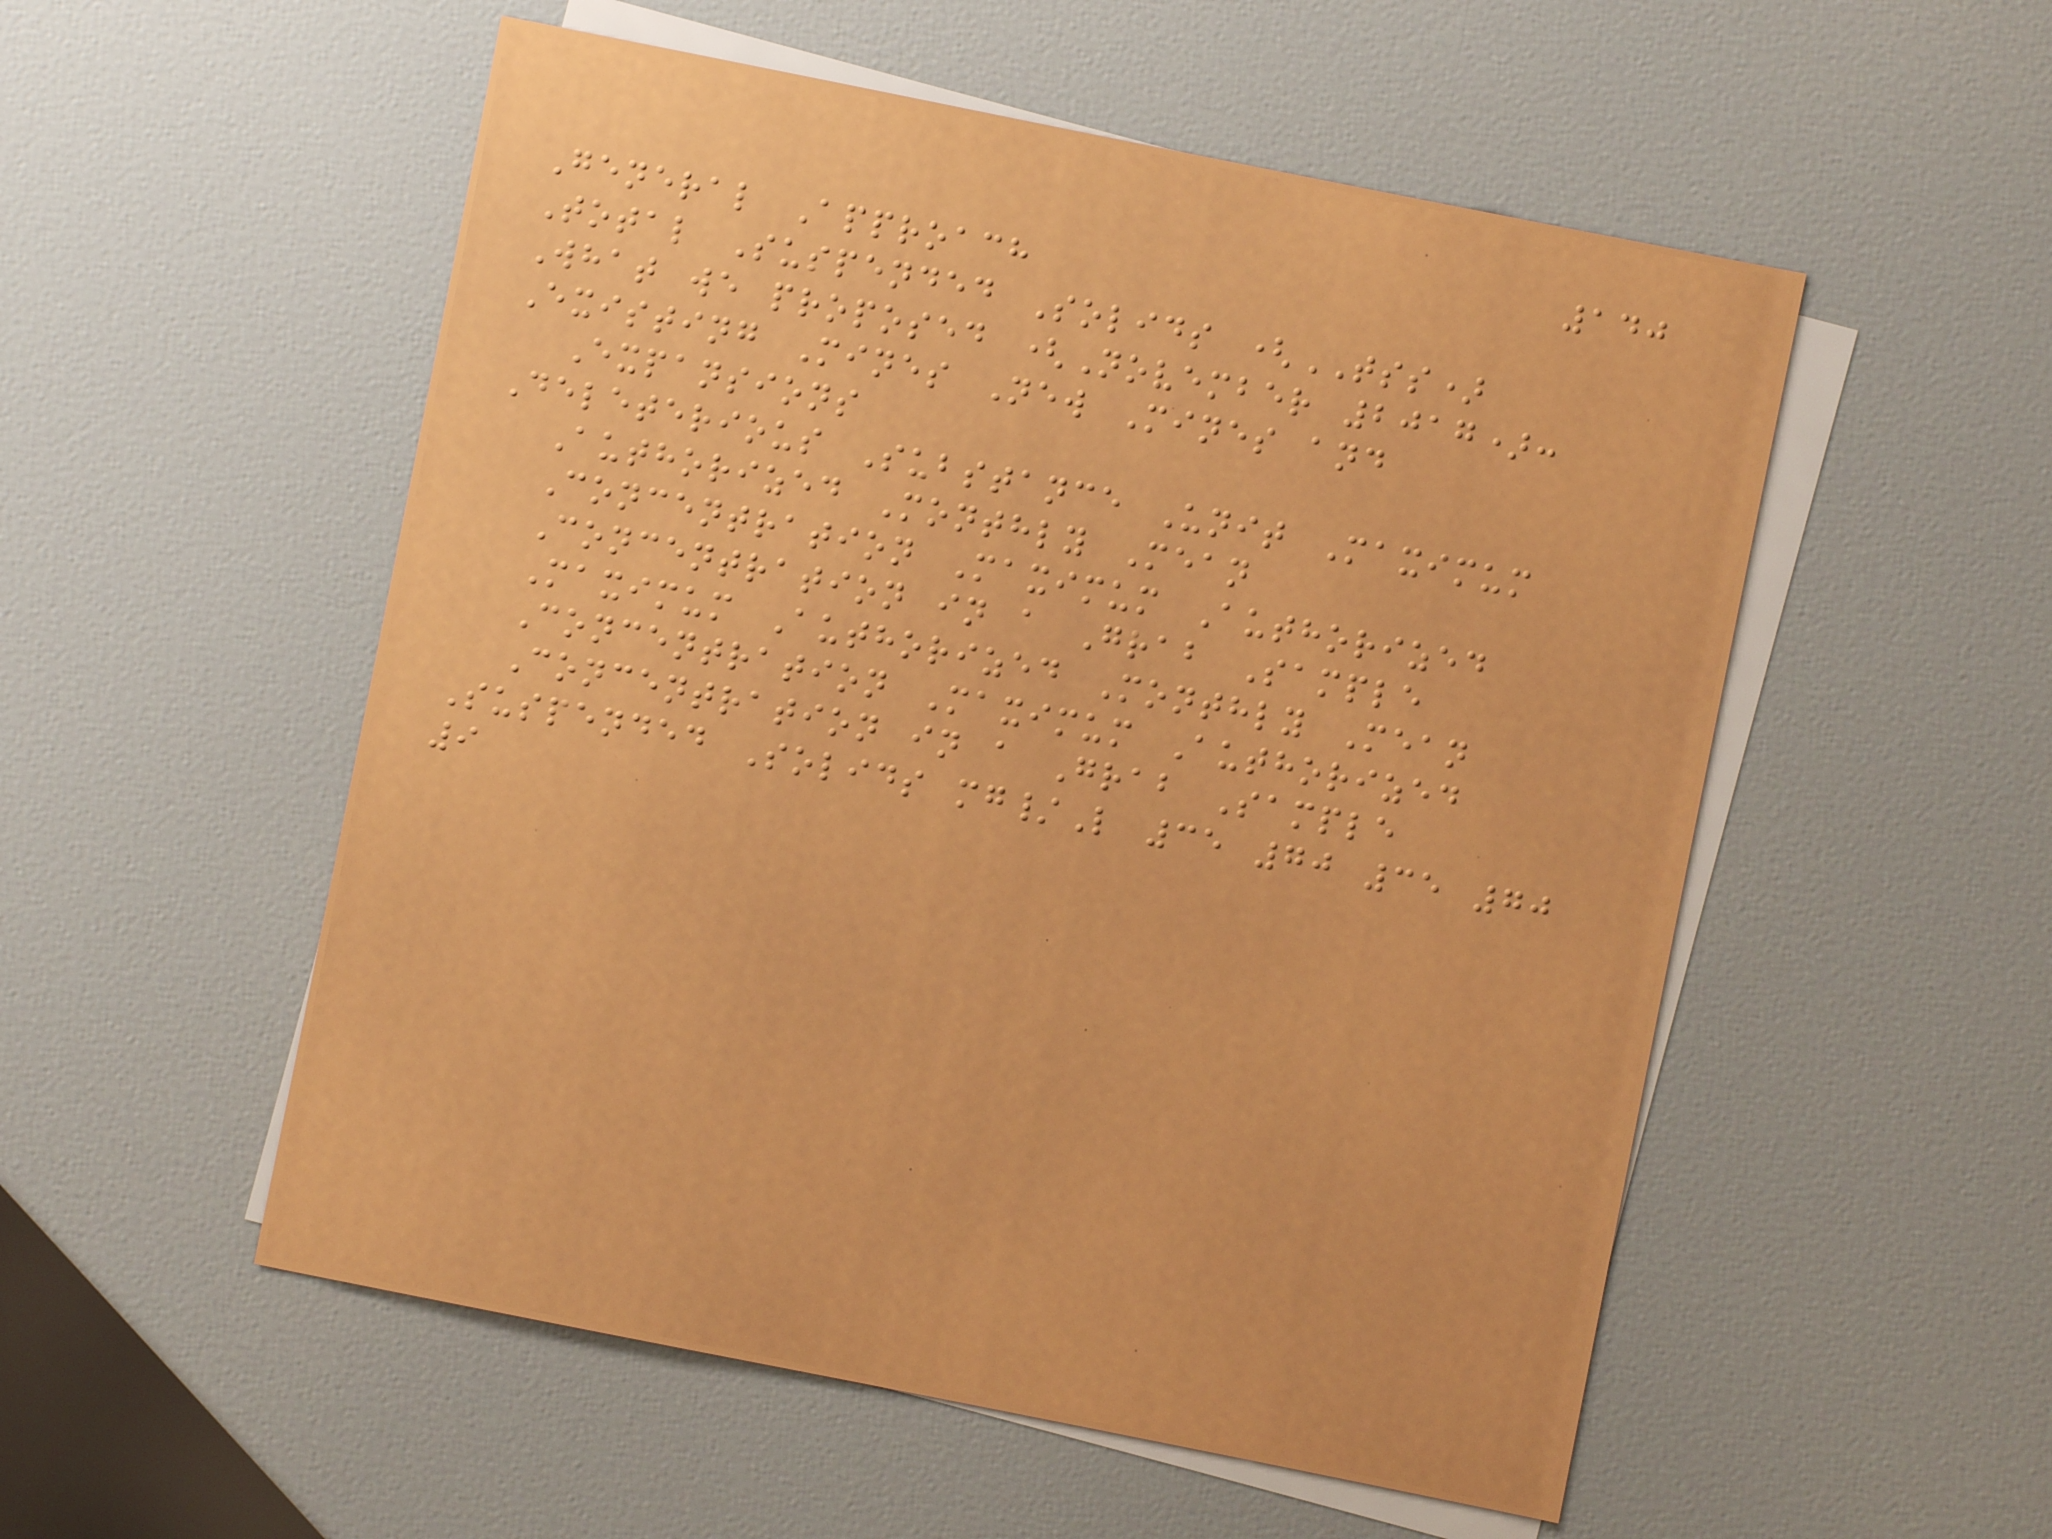140
General Approach
Total Suspended Solids (TSS)
What we proposed (November 2017):
Existing Mines New Mines and
Expansions
Deleterious Substance Unit Maximum
Authorized Monthly Mean
Concentration Maximum Authorized
Concentration in a Grab Sample
Maximum Authorized Monthly Mean
Concentration Maximum Authorized
Concentration in a Grab Sample
Suspended Solids mg/L 35 70 35 70
9
